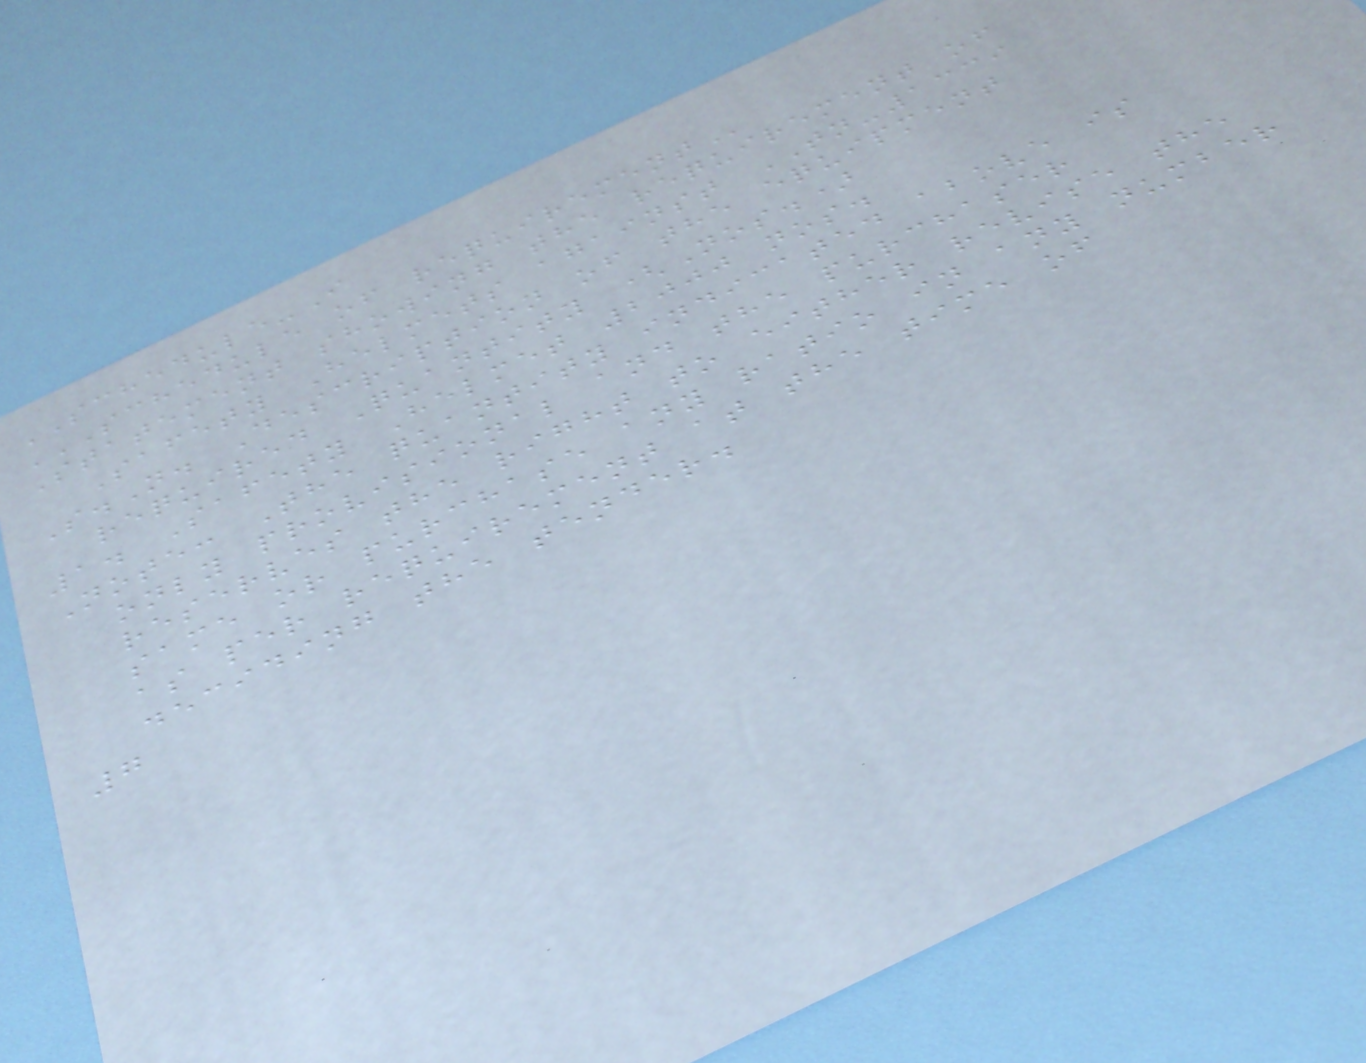SCHEDULE-I
SCHEDULE OF REQUIREMENT
Statement showing the requirement of
Safety Helmets against TN-1339
S.N. Description of the equipment
required Quantity (Nos.)
1. Safety Helmet 2000 nos.
Note: The quantity indicated above is
only provisional and the purchaser
reserves the right to either revise the
same or purchase any ratio in any number
as per requirement at the time of
deciding the tender.
7
